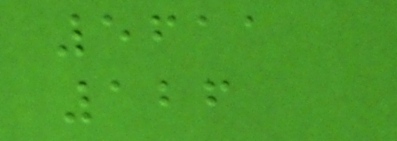5611
126
